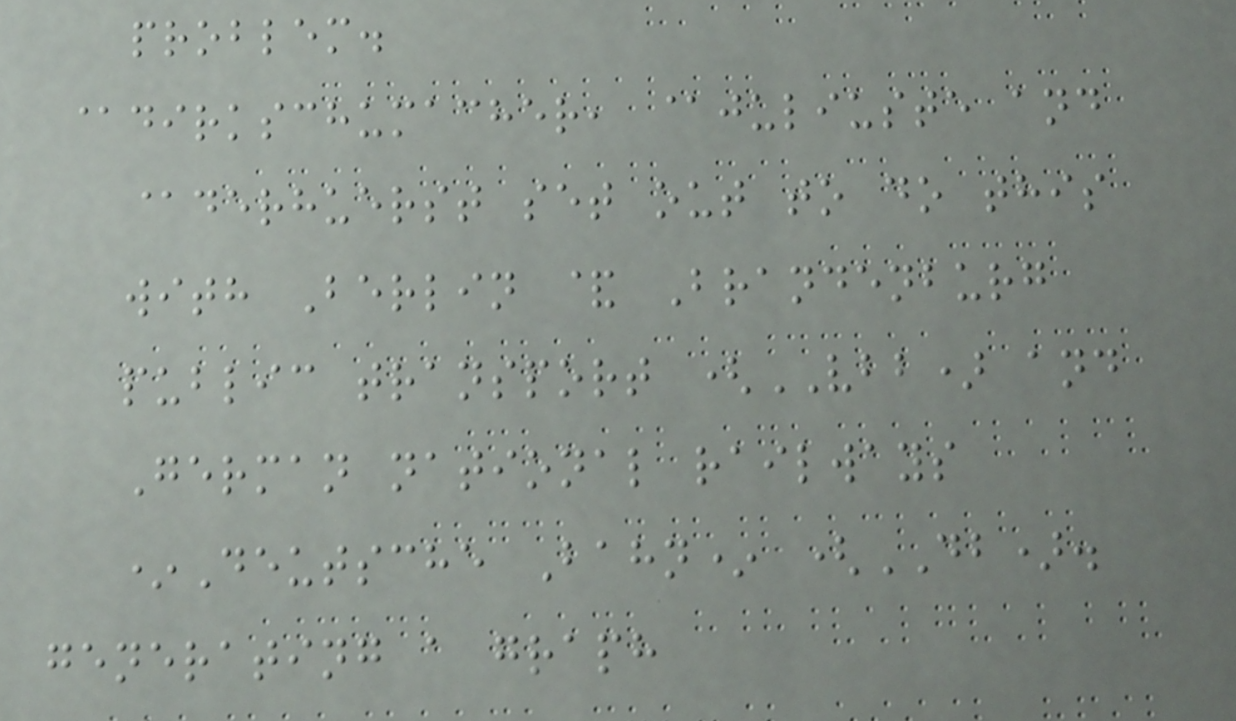problem.
@dirkschumacher, @juliuste and
@derhuerst set out to do this
with Berlin & Brandenburg
public transport (VBB) and
German national railways
*Deutsche Bahn* (DB).
generating a graph
